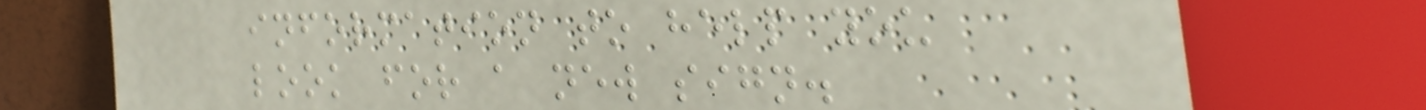information to help you
look for a new sign.
